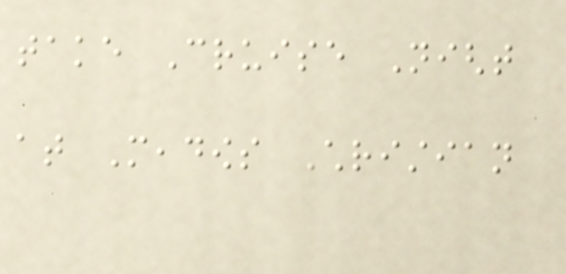take Cruise Night
at Meadows Christian
